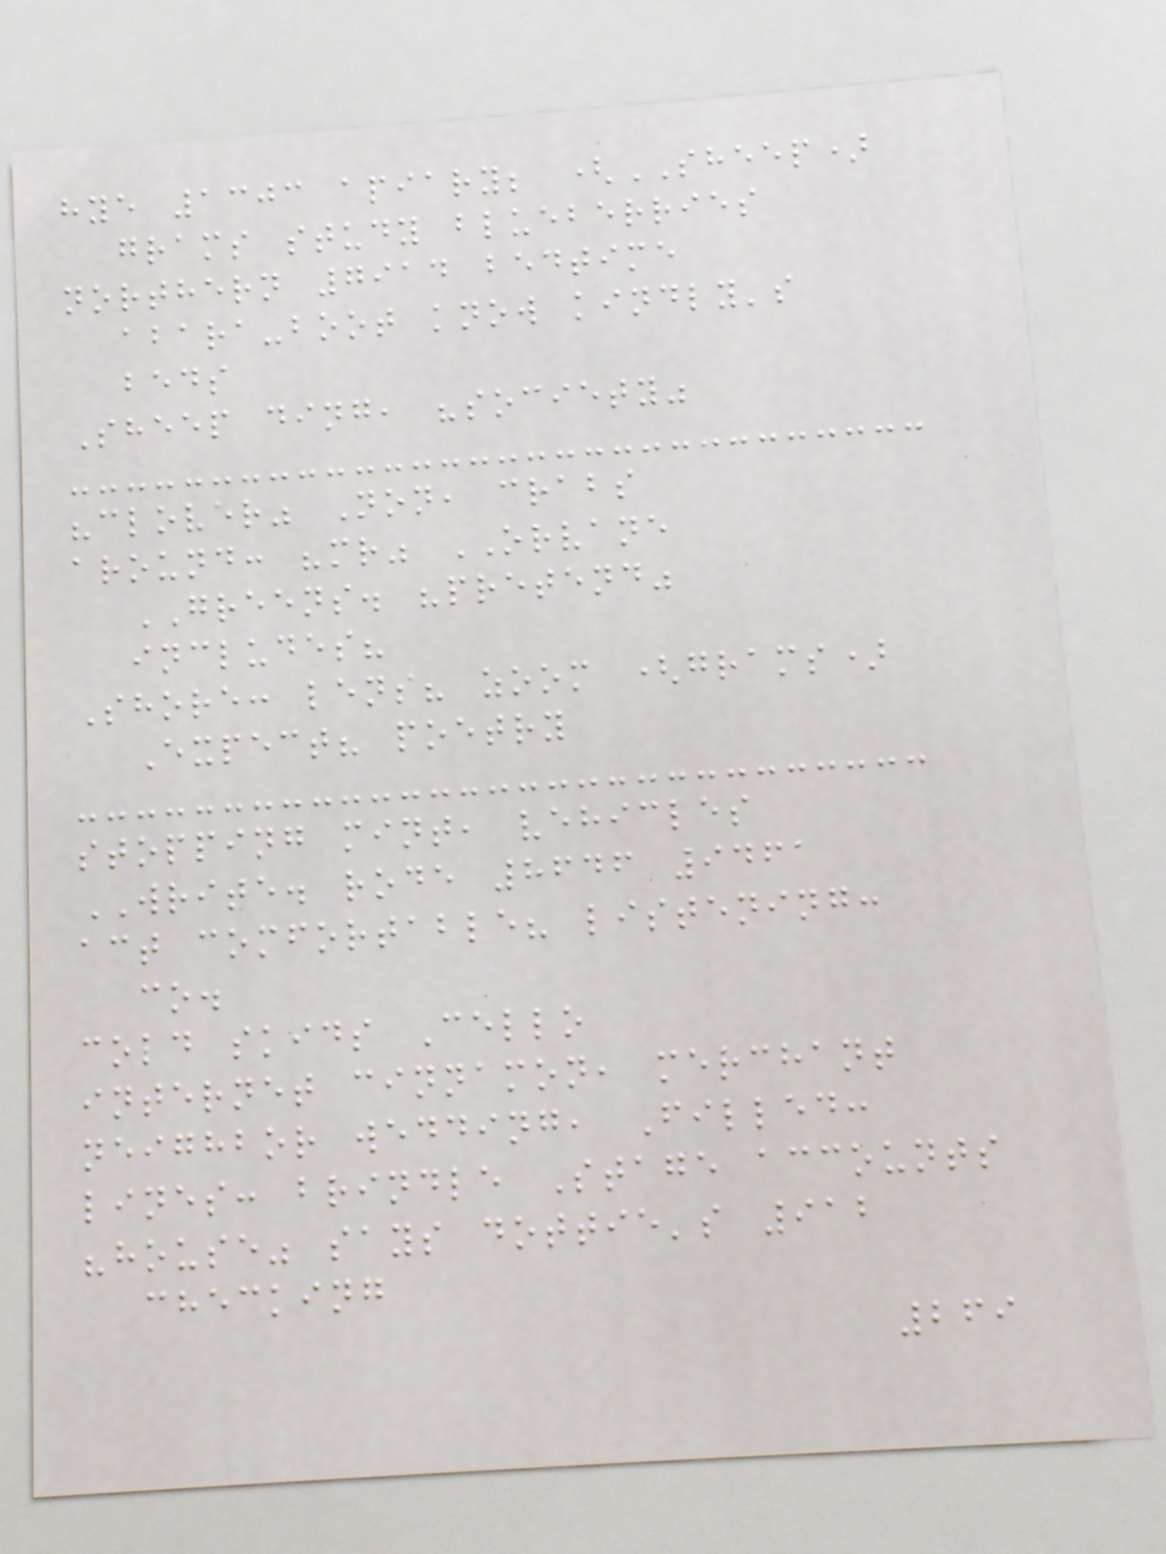hye 1303 apiary; (SHEEP)
grams study blueberries
northern 7914 bedtime
abara-boot know kindly's
beds
Sheep ding, "society"
"clover" Non, crabs
around: "mr" ORVANE
GREENS. "pretend"
includes?
Shore: lens? zoom (grams)
Expect? poetry
stopping mint, vehicles
WRITE. rode 8646 9461
act comfortable? listening:
co.
cold skids Cello
internet cinnamon, merchant
neighbor wedding, Filled:
lines: brindle Stage accounts
"house" says dottie's 912
checking
269
